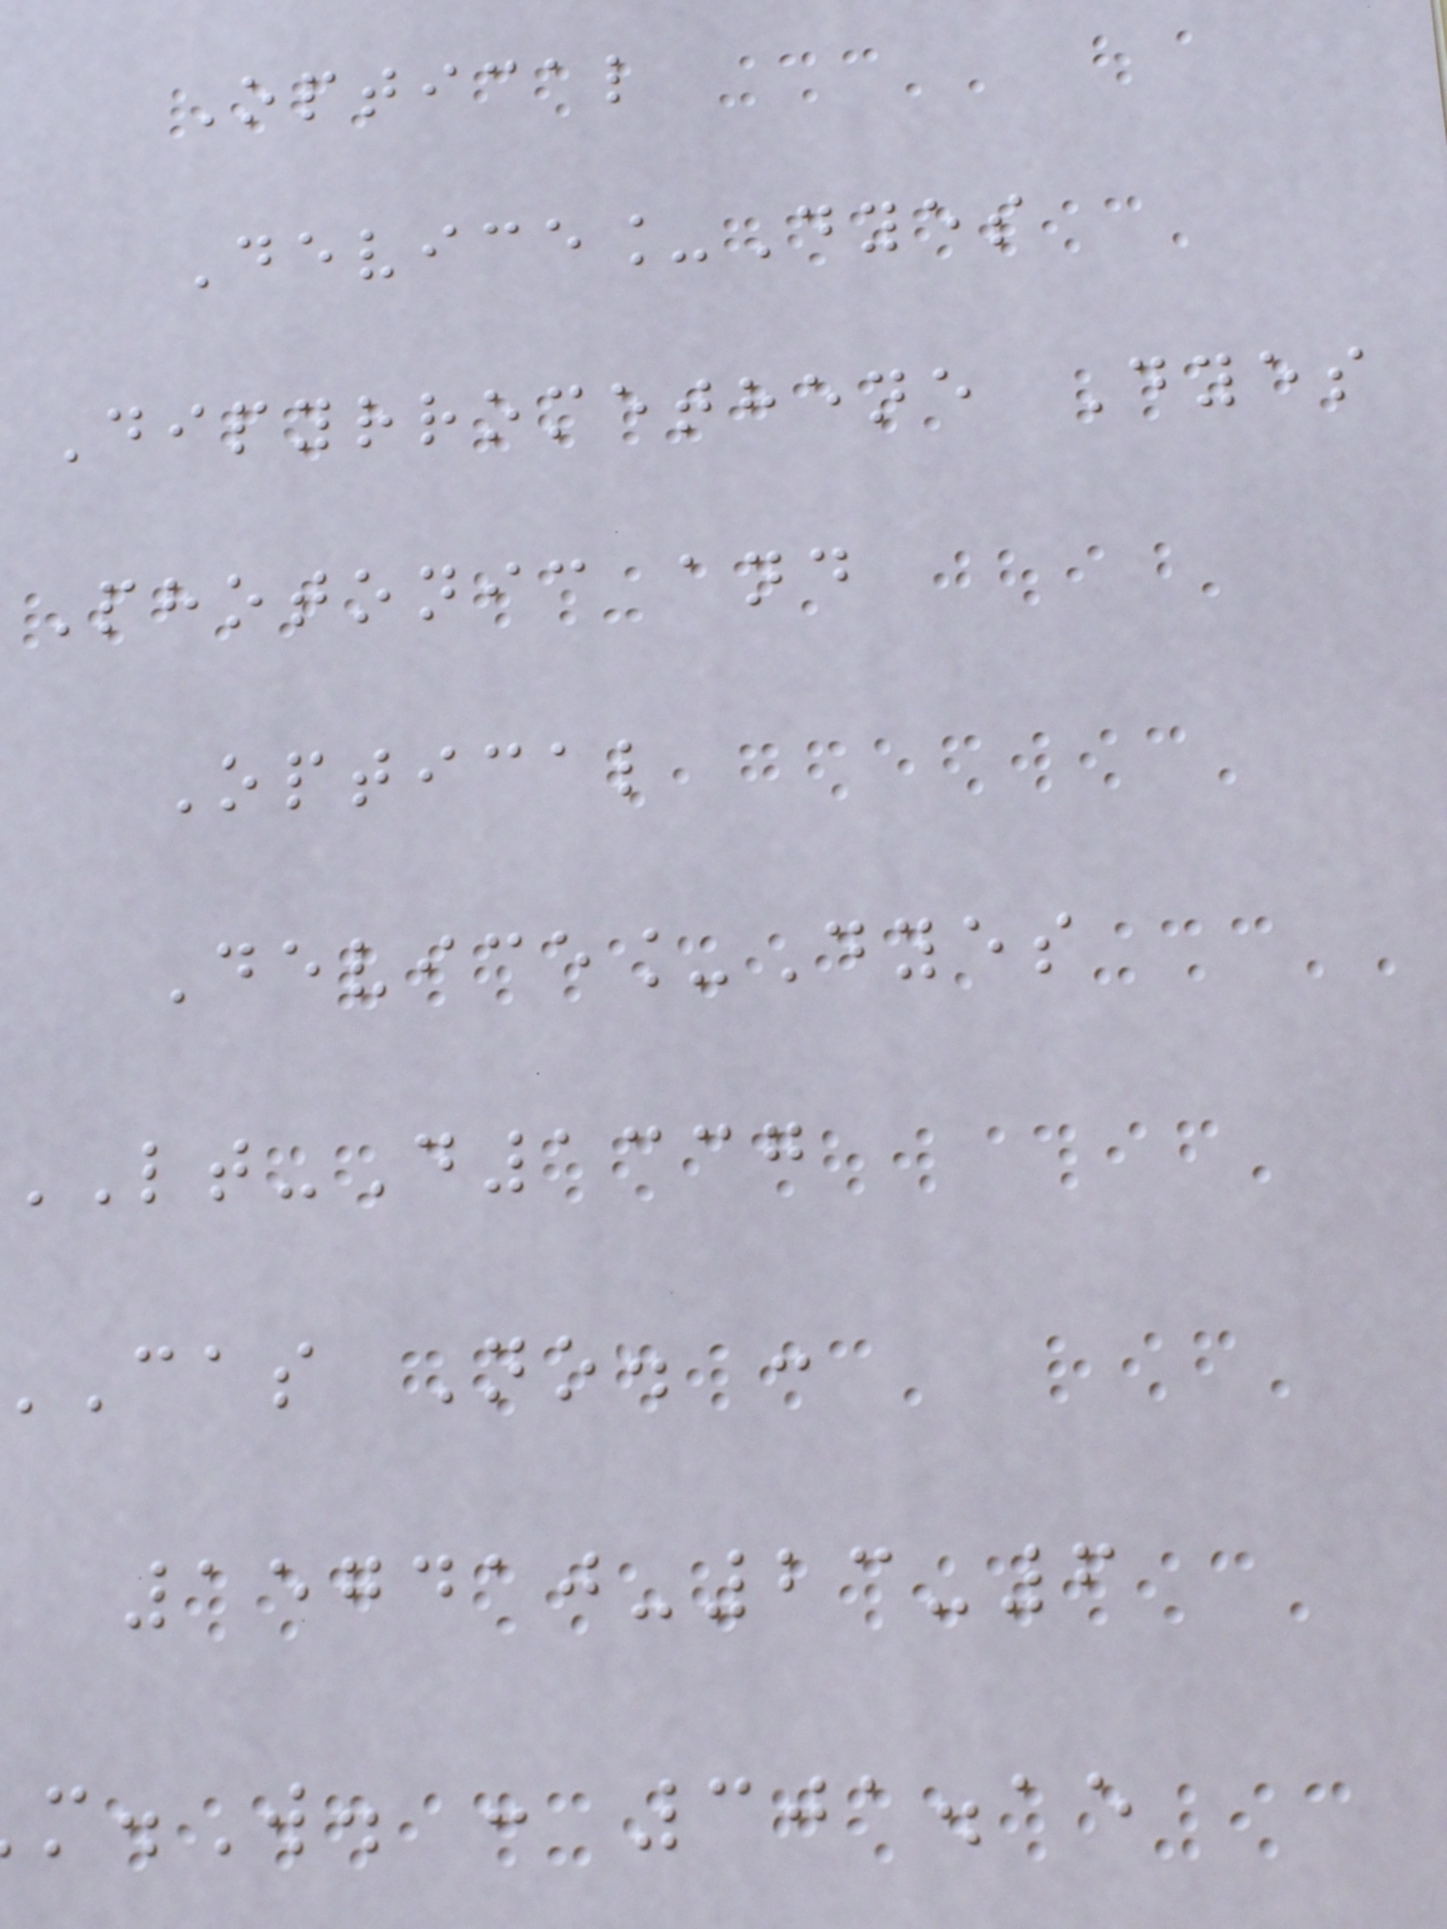Optical
Device_Dyes
Dipyrromethene Dyes
Photonic and
Optical
Device_Dyes
LT-D1337
cas No. :
157410-23-6
.W. : 301.15
